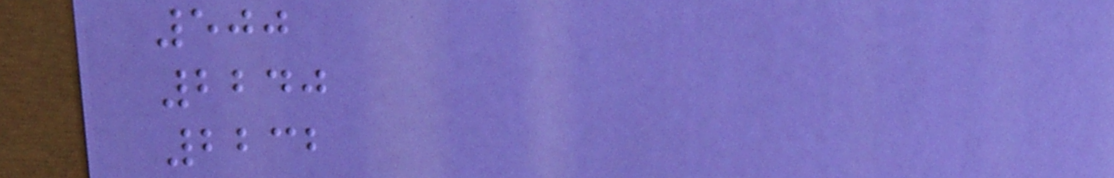500
2240
2232
